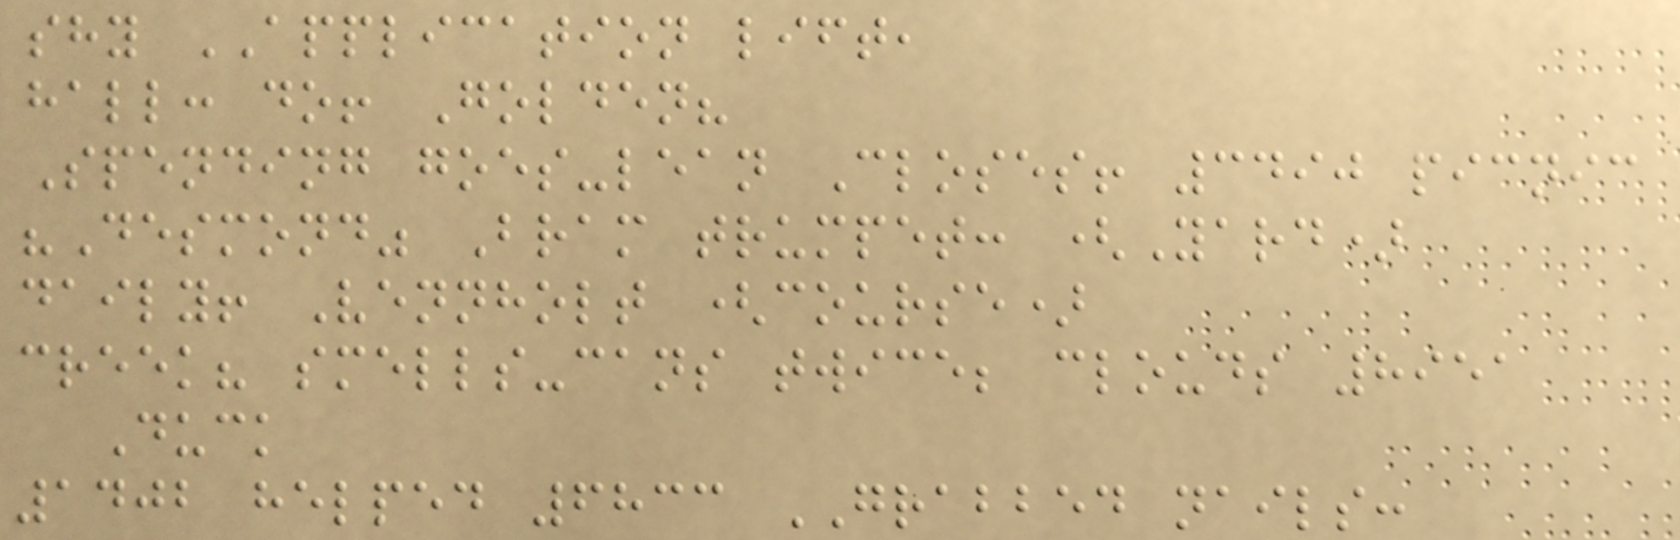shy APPLICATION lift,
hall: do! Golden?
Spending goes-lean Closes! 3490 picnic
"Desmond" Bram trumpet: (Yard)
daily! Vennholt (course)
creek? smells-cans twice; clouds 8951
Duck
1402 helped 6833 GRABBED nails:
